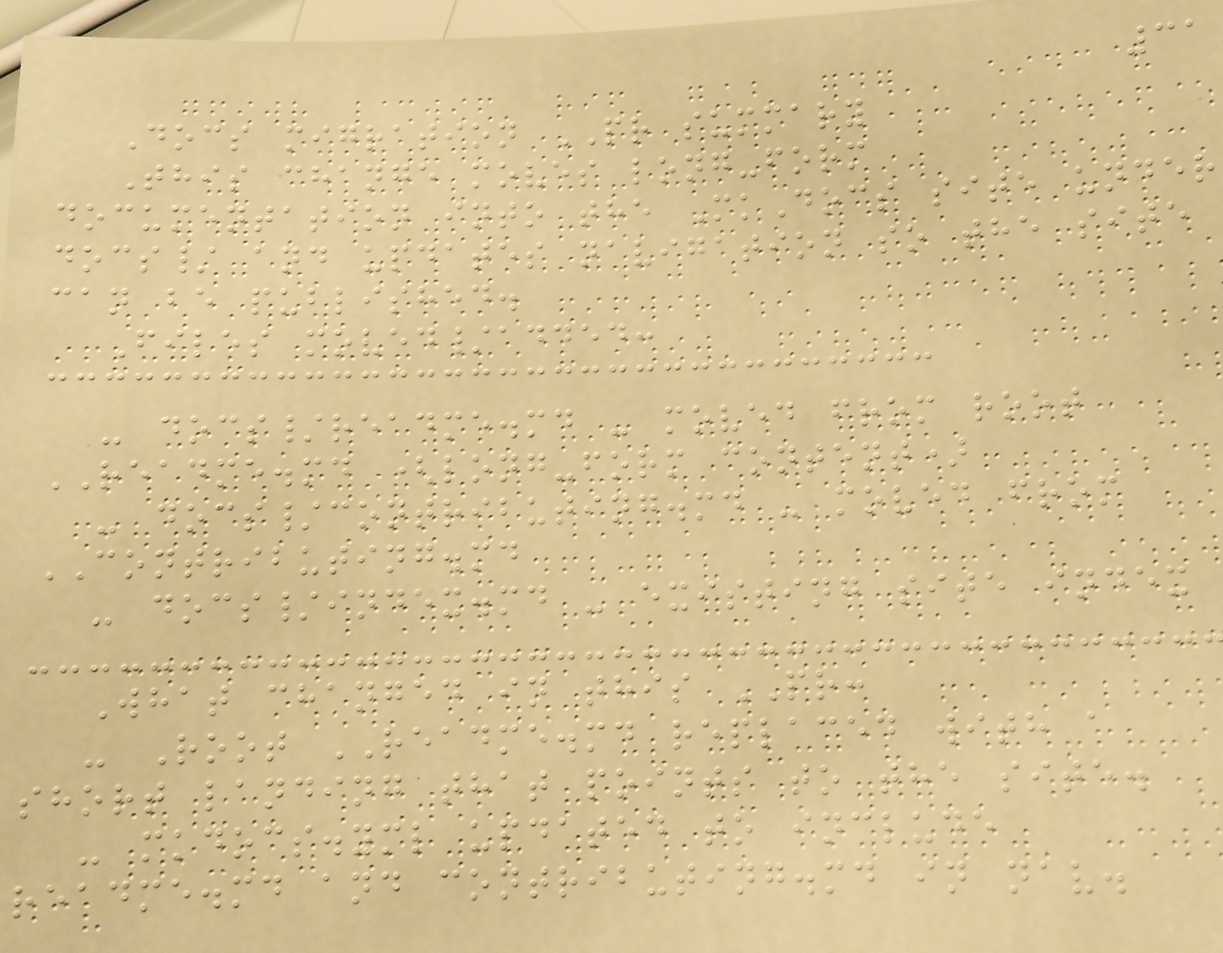31
Docs migration PR summary
This change moves long-form
documentation into the MkDocs site under
docs/ and updates navigation so the site
can be published.
Files moved/added:
- docs/readme.md - moved from root
README.md (long-form content)
- docs/contributing.md - moved from
CONTRIBUTING.md
- docs/index.md - existing site index
What changed in this PR:
- Root README.md replaced with a
short landing that points to the site.
- mkdocs.yml updated to include
readme.md and contributing.md in nav.
